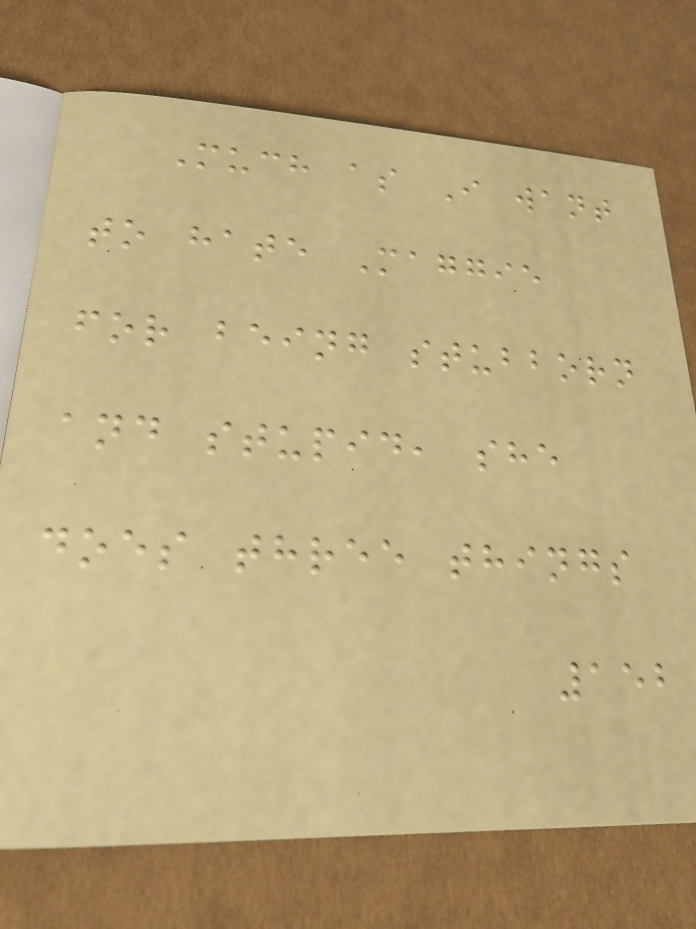Much as I want
to hate Maggie
for being stubborn
and stupid, she
does three things
152
